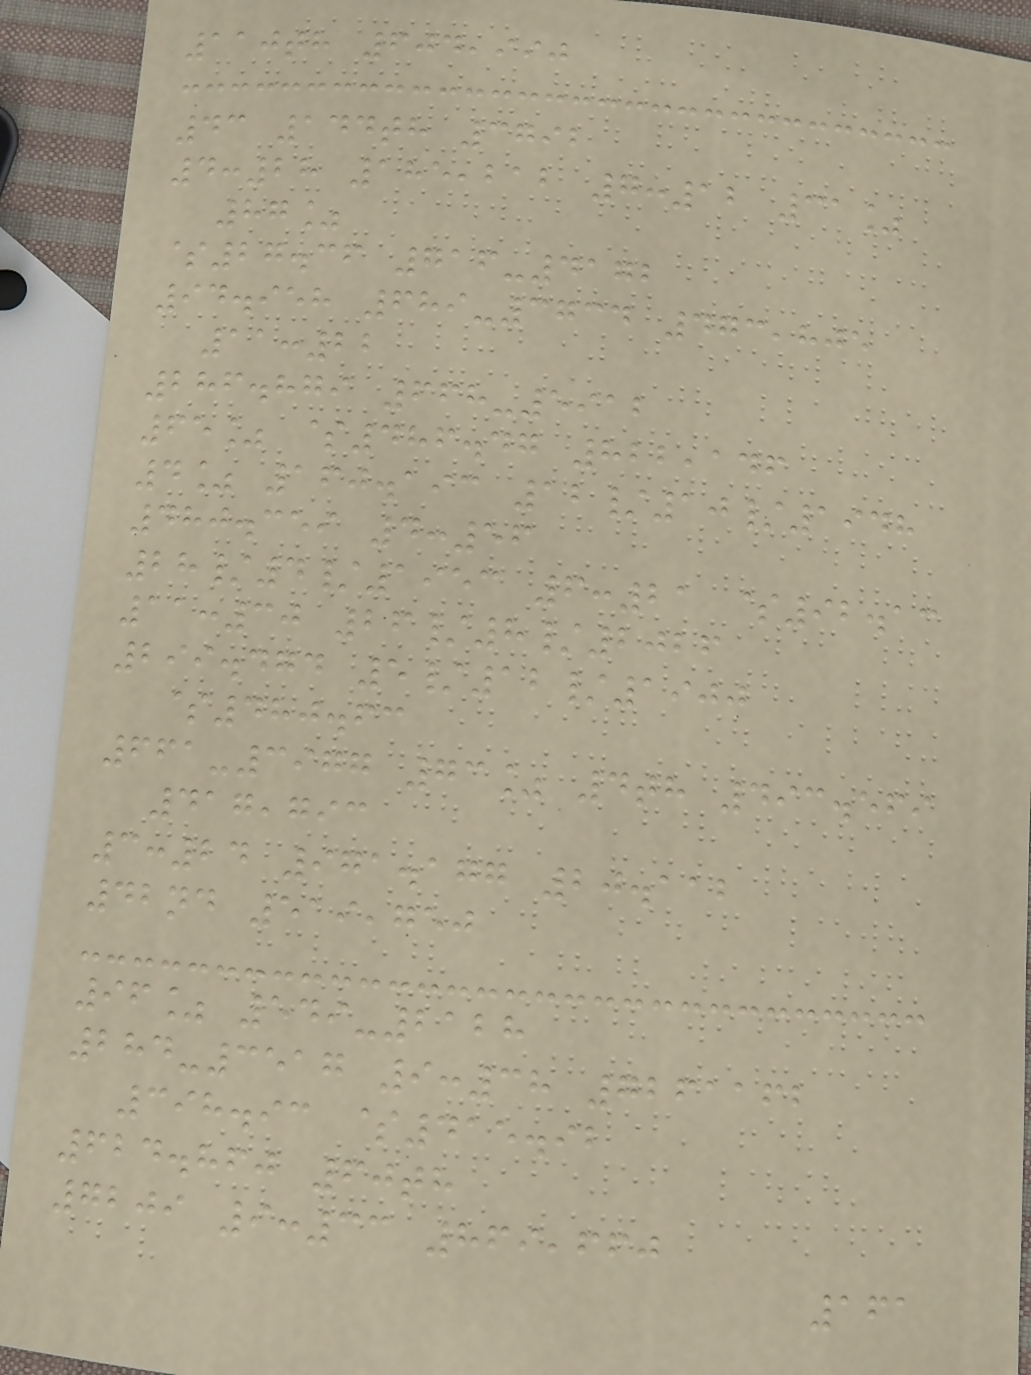110th 604,990
43 144th 3792
4:28 185,212 7:12 31%
87%
$27.36 716-4172
94.958 689-3734 473,805
11:22
286.879 668-5912
65% $486.47 822,146
4% 160.193 12/10/1948
480.359 4:56
28/4/1953 6:21 $92.13
11:30 26/8/2026
299.474 5/12/1900
$480.63
661-3977 73% 4th 493.569
417,793
3:24 971.177 20.112
42nd 519,750
96% 549-2128
284-3517 9:38 7261162
398.93 $415.92
624.860 60th
7209 9:33 869,660
161
